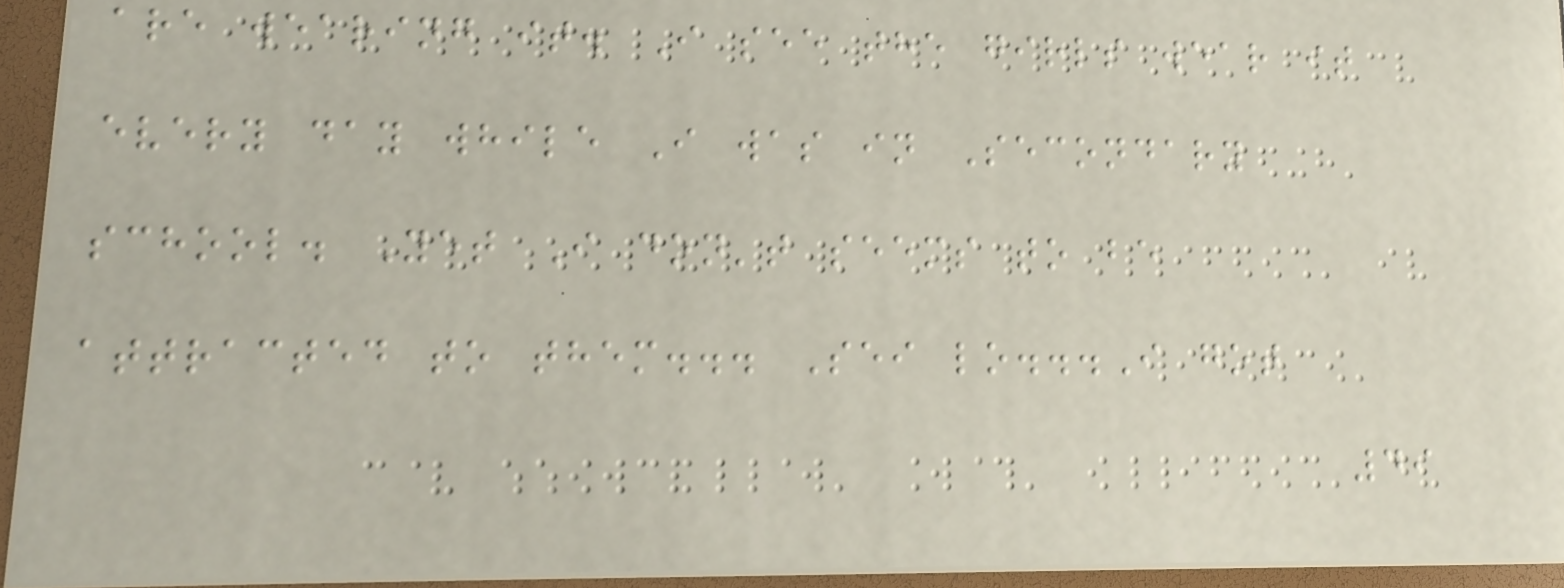are wearing it. I see the girls wear it
every day while I was in Secondary
school. Yet I don't seems to be
attracted to them... Sei lo...I got
49
